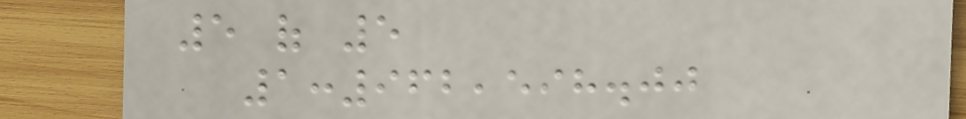5 of 5
1:962,598.00
